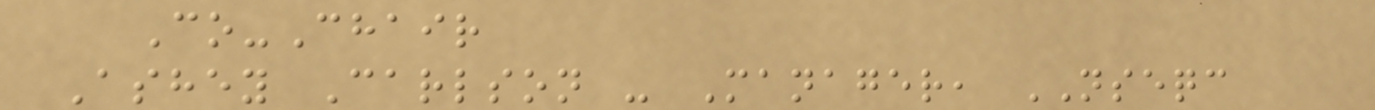Co-Chair
Ashey Carlson - Manager, NSEQC
